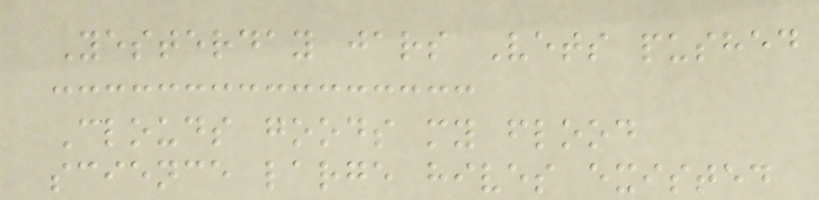Yesterday jars Vets pushed
Clouds goods my flood
science large hives existed
